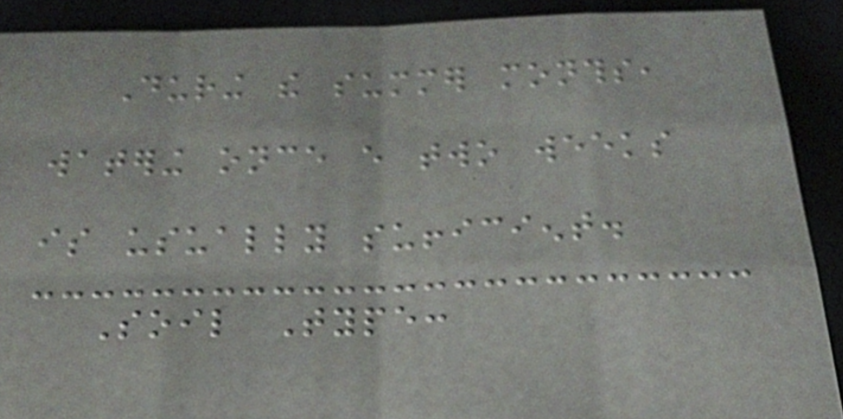During the summer months,
watering once every two weeks
is usually sufficient.
Soil Type:
